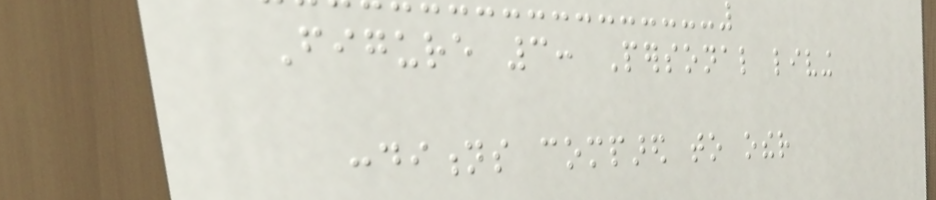Figure 3: Personal living
conditions compared to other
